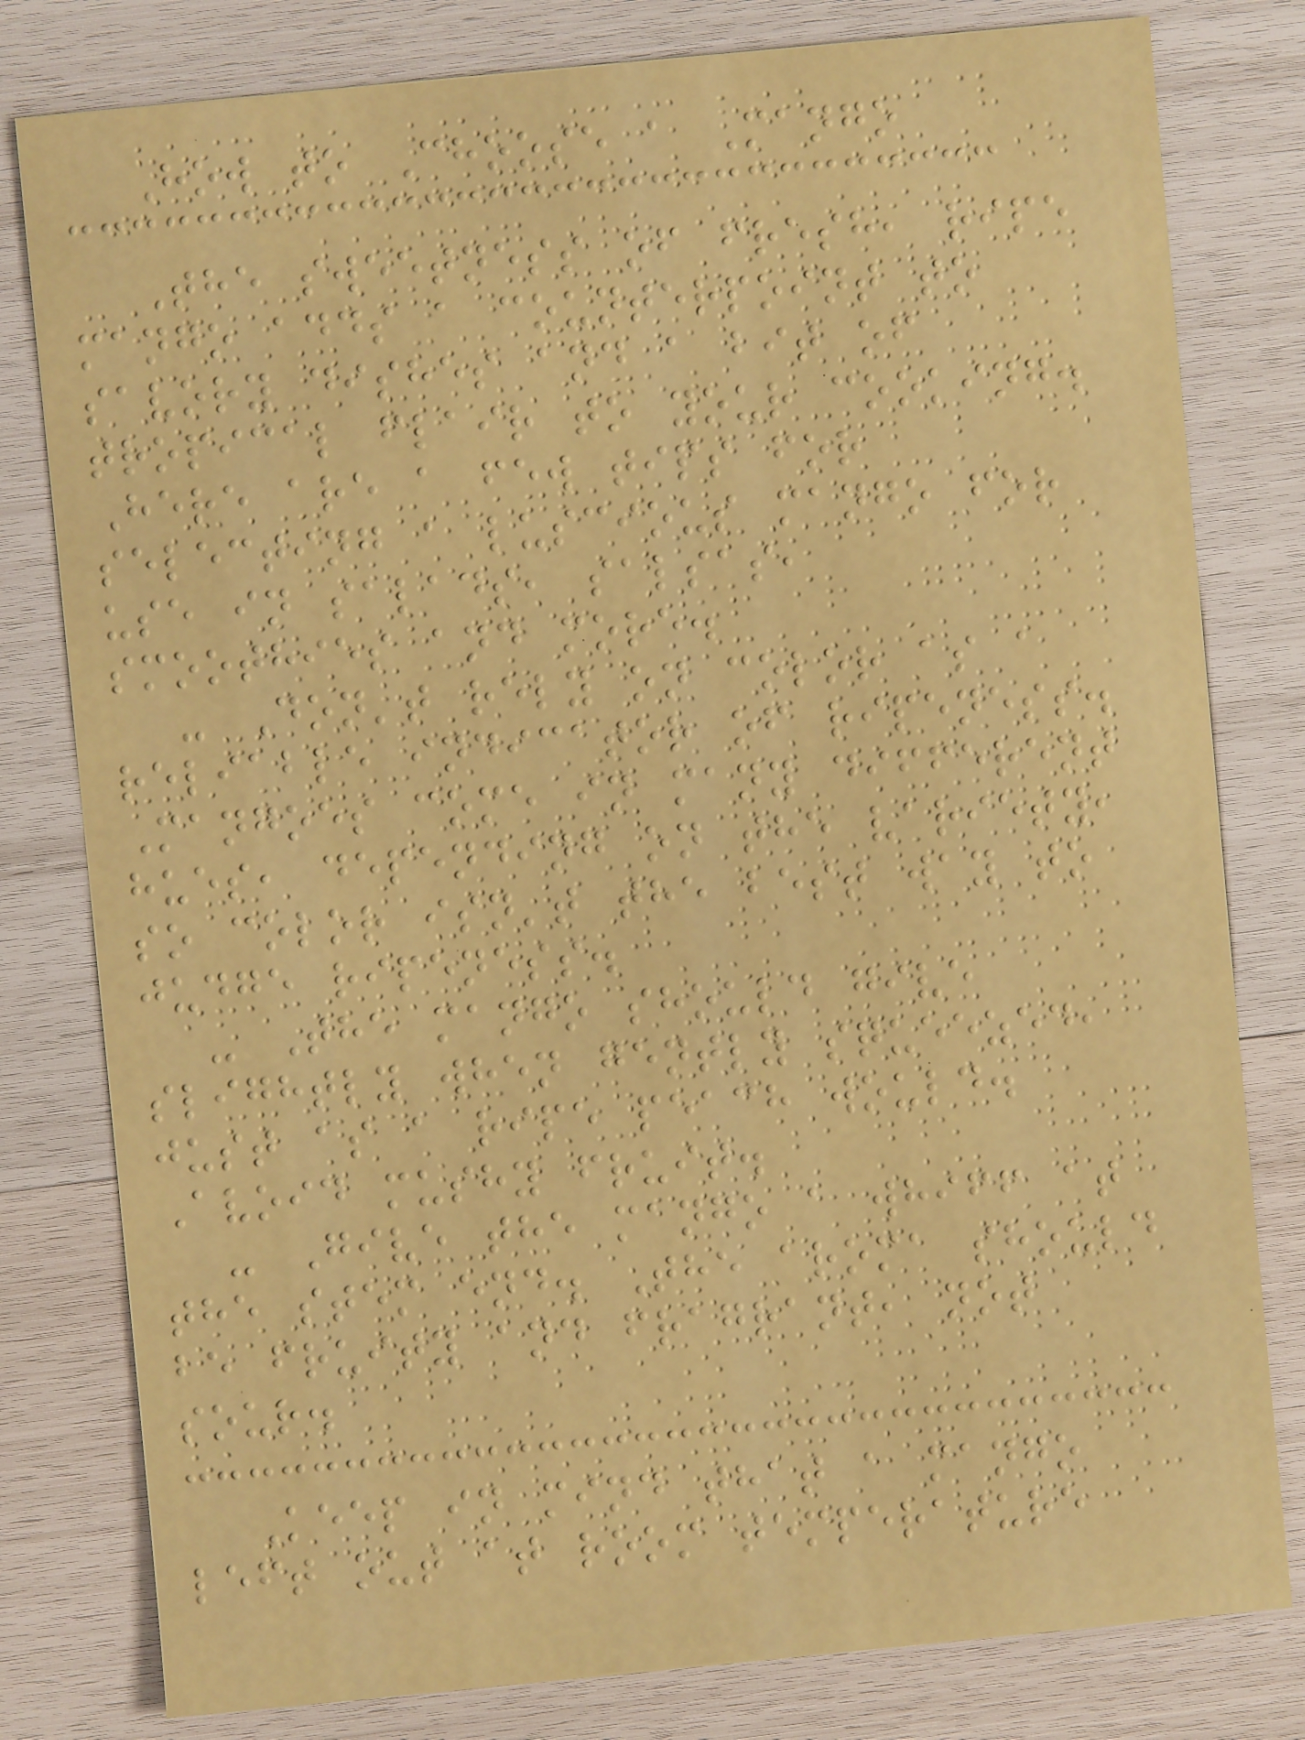How to Choose a Mango
The sweetness of fresh, ripe
mango adds a counterpoint to
savory dishes and a bit of
tropical flair to your cooking.
Here are a few tips for
selecting a luscious mango for
use in salads, salsas,
smoothies and more.
- Don't rely on color as a
reliable indicator of ripeness.
Mangoes come in many different
hues, depending on the variety,
so color isn't the best way to
judge ripeness.
- The mango should give
slightly when gently squeezed,
just as a ripe peach would.
Avoid mushy fruit.
- Give the mango a whiff at
the stem end. The aroma should
be fruity and fragrant, not
sour.
Keep in mind that a mango
left out at room temperature
